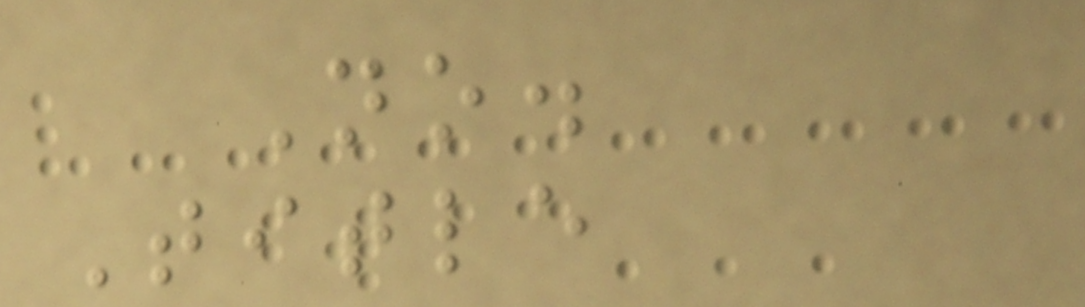No.
Title
